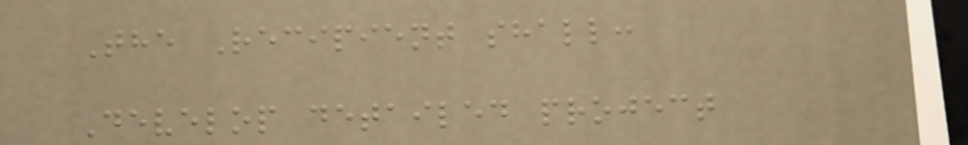The Recipient shall:
Develop detailed project
